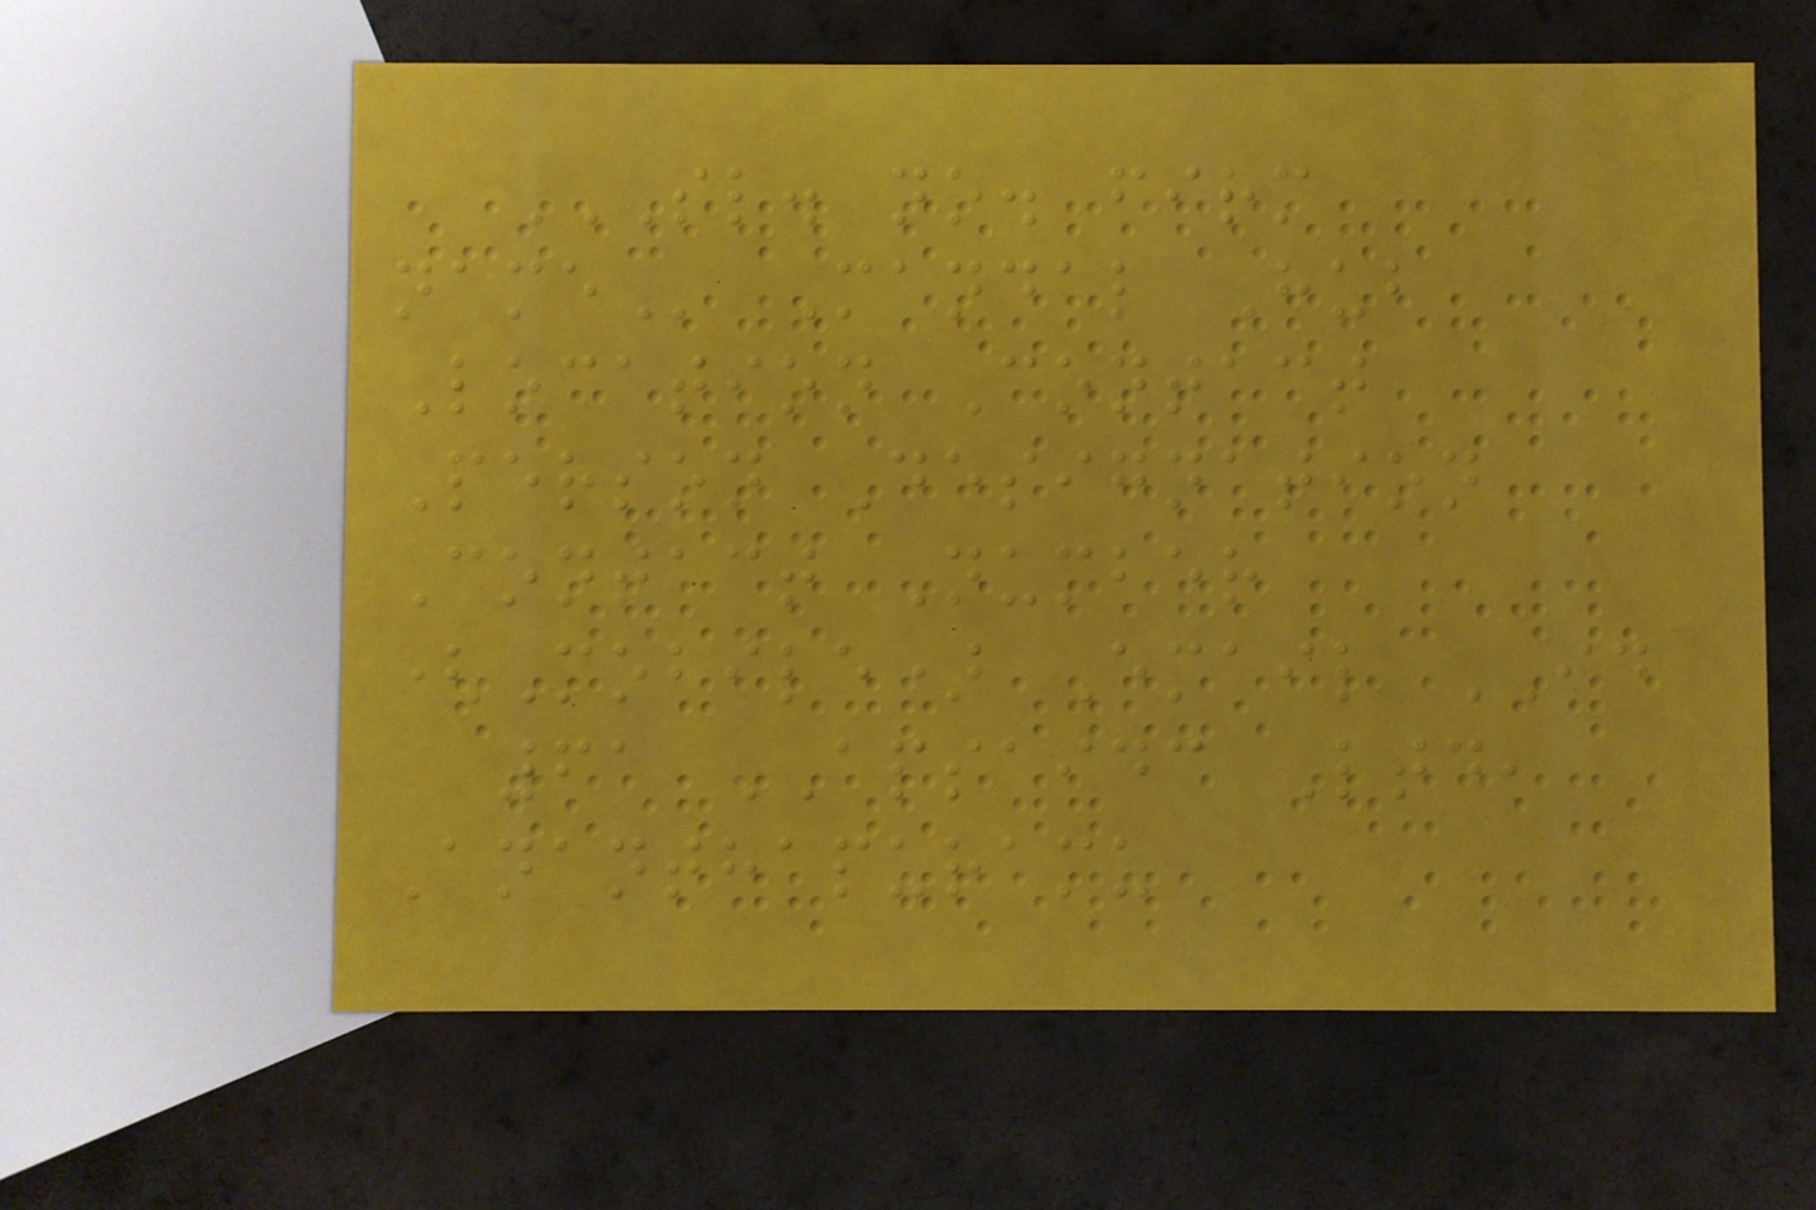SL. NO. FIRM
NAME Mandal Hub
Location Contact
Person Designation
Contact Number
(Mobile) Email ID
61 APSAIDC Ltd,
Ananthapuramu
